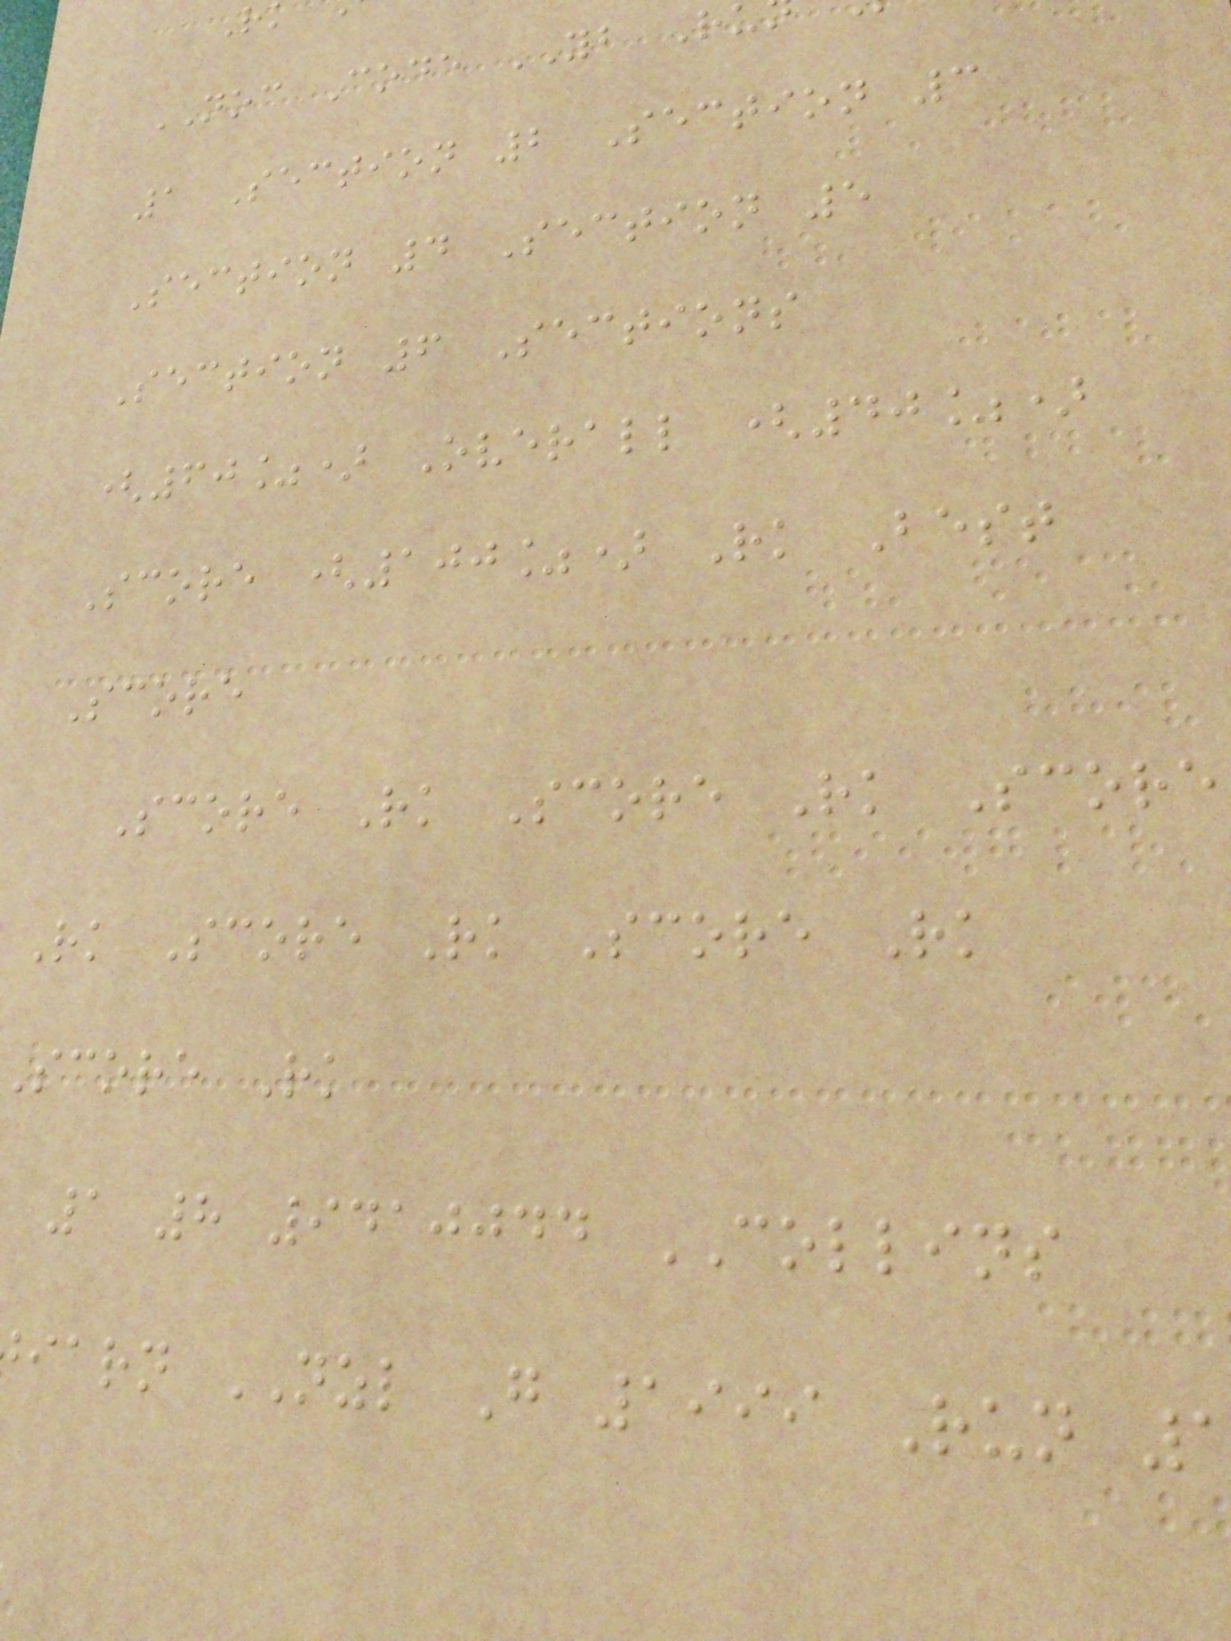NOC Code YB R
1 Section 2 Section 3
Section 4 Section 5
Section 6 Sections
(60%) Overall (40%)
Score (100%) Rk Best
Score
Score Rk Score Rk Score
Rk Score Rk Score Rk
score Rk
1 8 9410044 COLLINS
iarn NZL G 1999 Run
